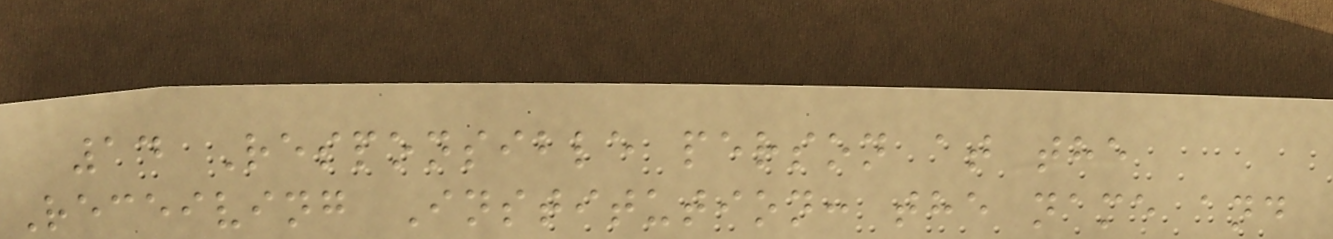14 Responsible person at the
Receiving Institution: the name and
